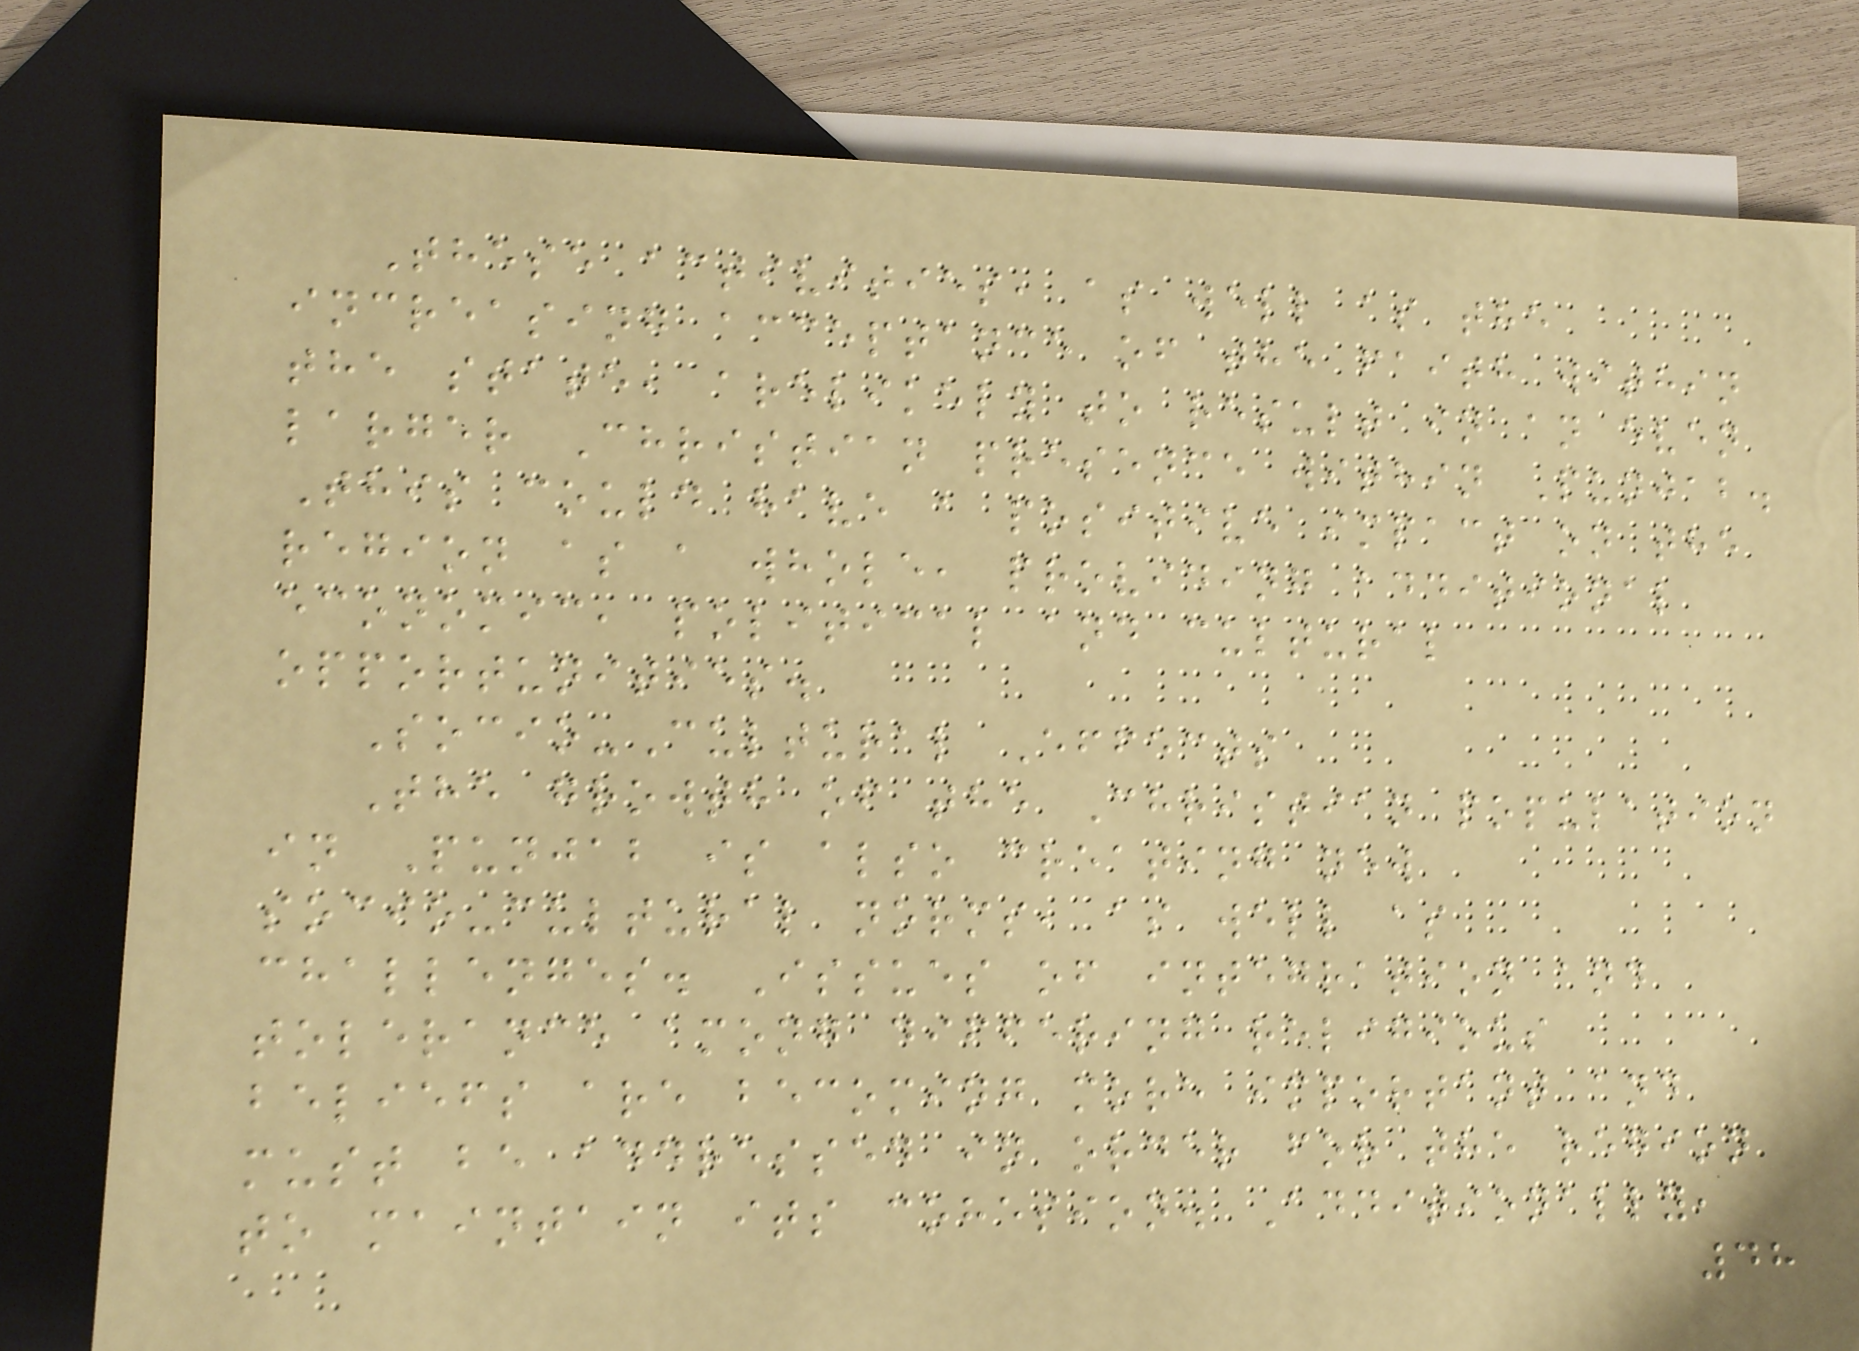These activities, as well as the
increasing acceptance of the faith within
the state, arelikely to result in an even
larger Christian presence within Punjab.
This could have a positive impact on the
region as a whole, providing additional
economic, political and cultural
opportunities.
Socio-Cultural Effects
The growth of the Christian population
in Punjab is also creating new
socio-cultural norms, as well as
challenges. Issues of integration and
tolerance among differing religious
beliefs are becoming more important and
must be addressed in order for the region
to maintain its cohesion. Additionally,
48
